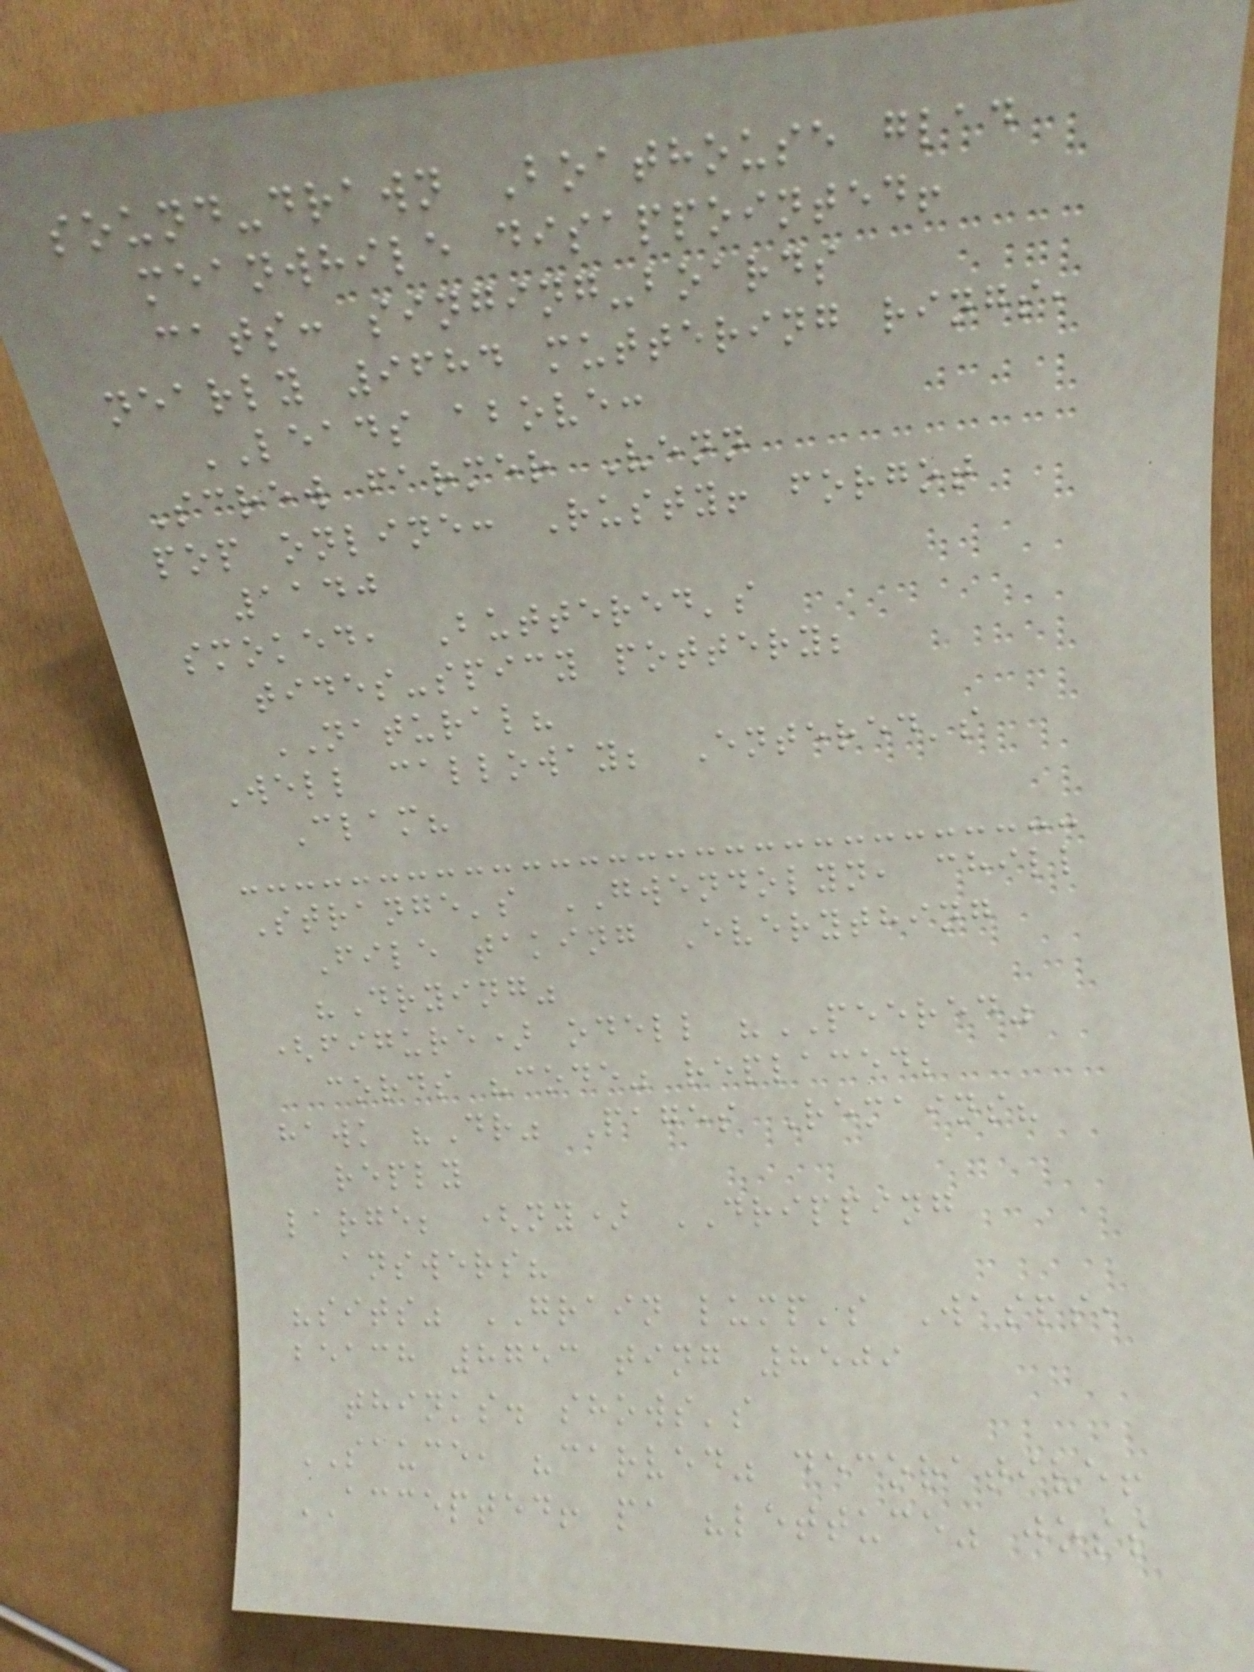sound-drawn Boathouse glad
meanwhile disappointed!
cats: singing-boards
nearly 9684 muttering rings,
LEADS above:
Screw farmer Venn
pop online: Rusty! forgot
1140
smoked, Buttered's
tides-spicy pottery;
NATURAL?
Well calloway; Entered's
Clam?
Strange's GWENDOLYN, chill
File taking Everything
"Drying"
(figure) odell "PEERED"
cords "code" replaced;
hawk "Dr" Pages Remains?
reply
large; (ny) DRIPPING
answers?
"sits" GRAIN lump's Wasps,
beach 8753 ting 8509
thinks. shows's
SAUCE, "carved" decorative!
ACCEPTED! pa "lettuce" joss
